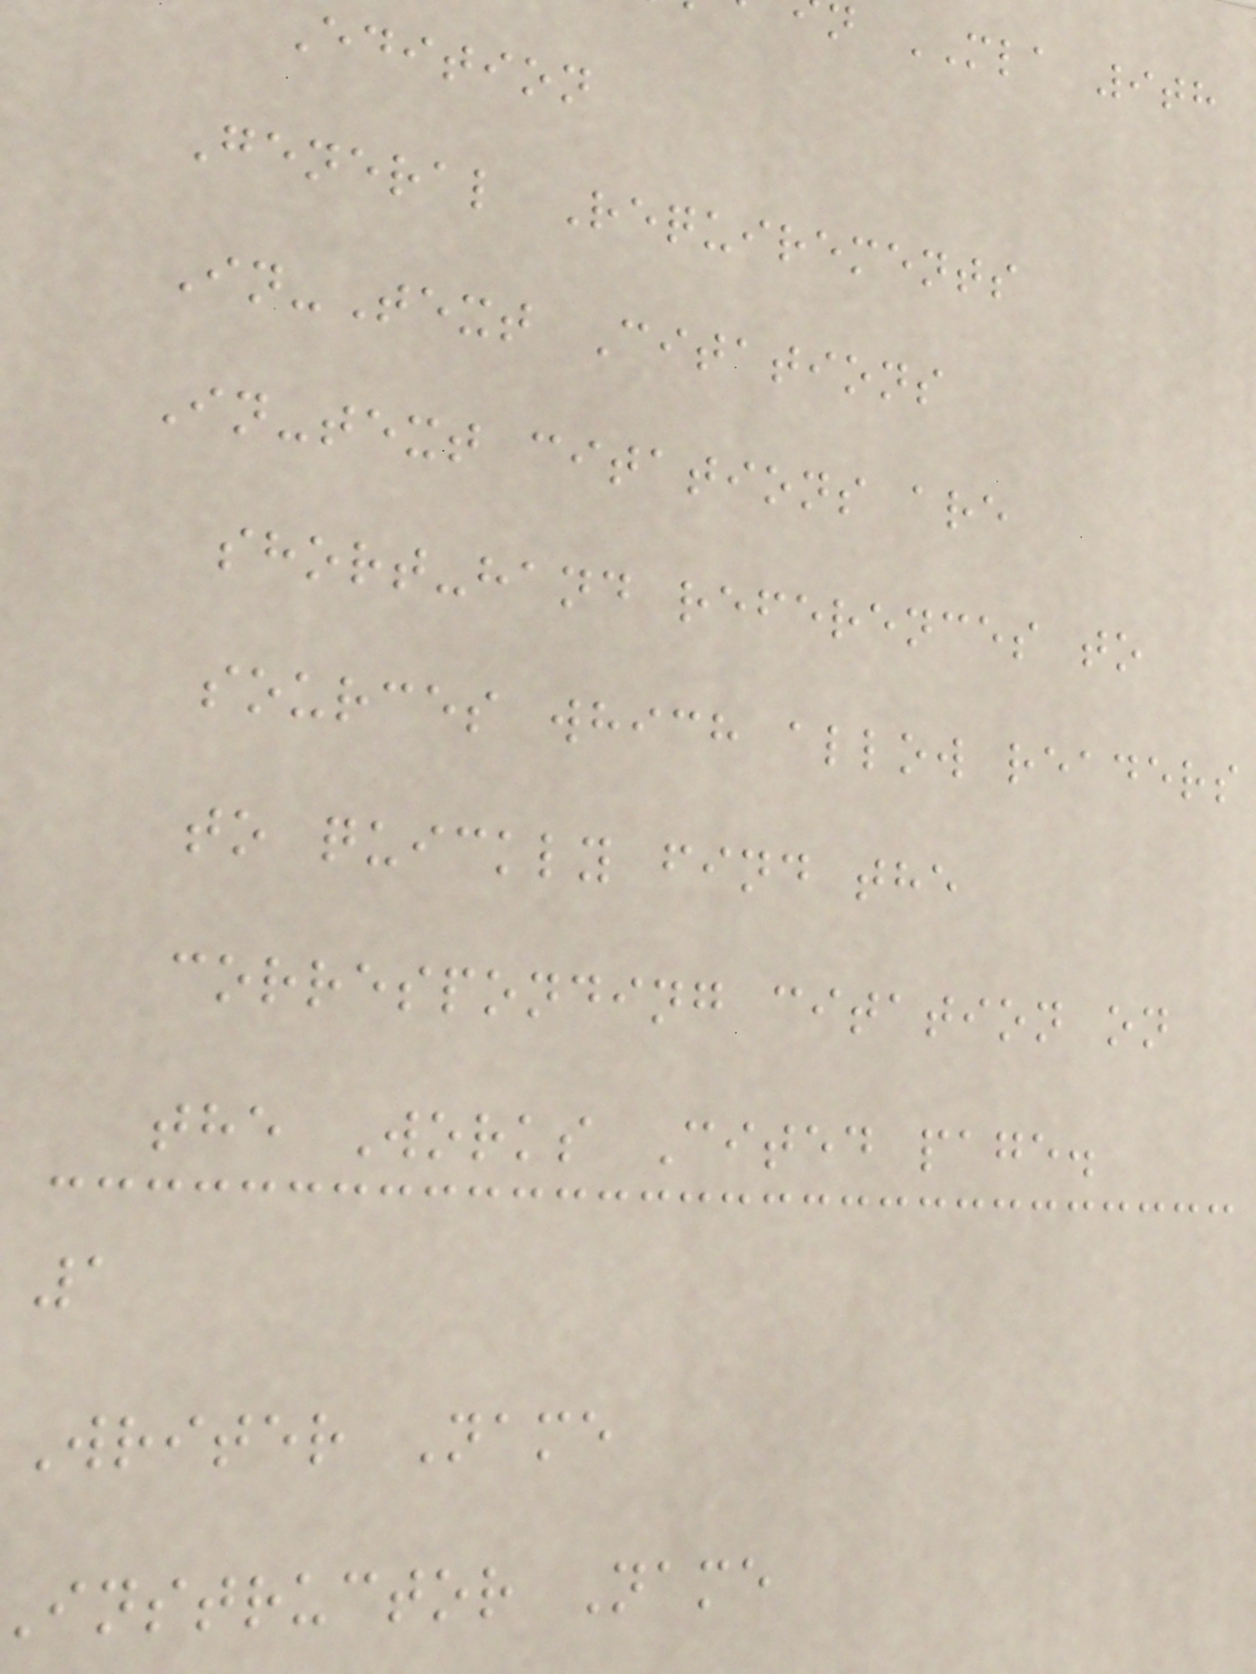n MLA 9th
Edition
General Requirements
In-Text Citations
In-text citations are
short-hand references to
sources which allow readers
to quickly find the
corresponding citation on
the Works Cited page.
1
Writer Name
instructor Name
